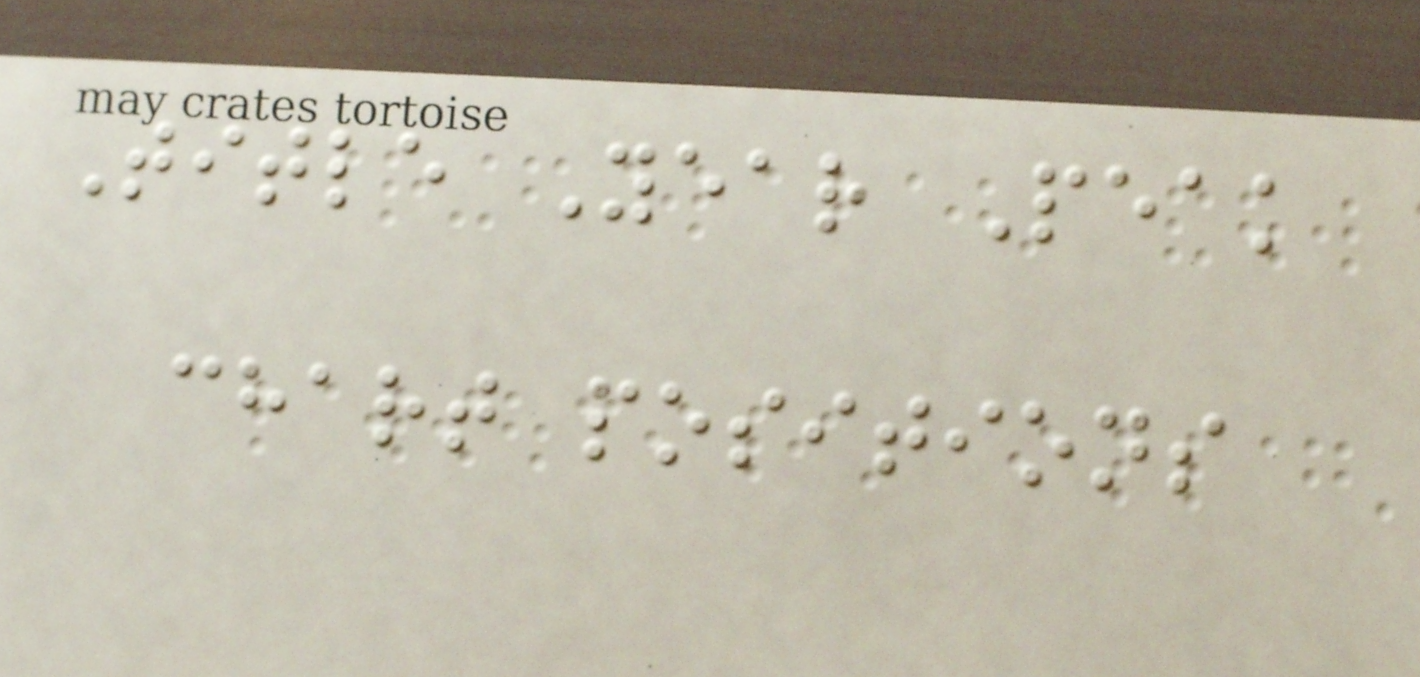Title Year Peak
chart positions
